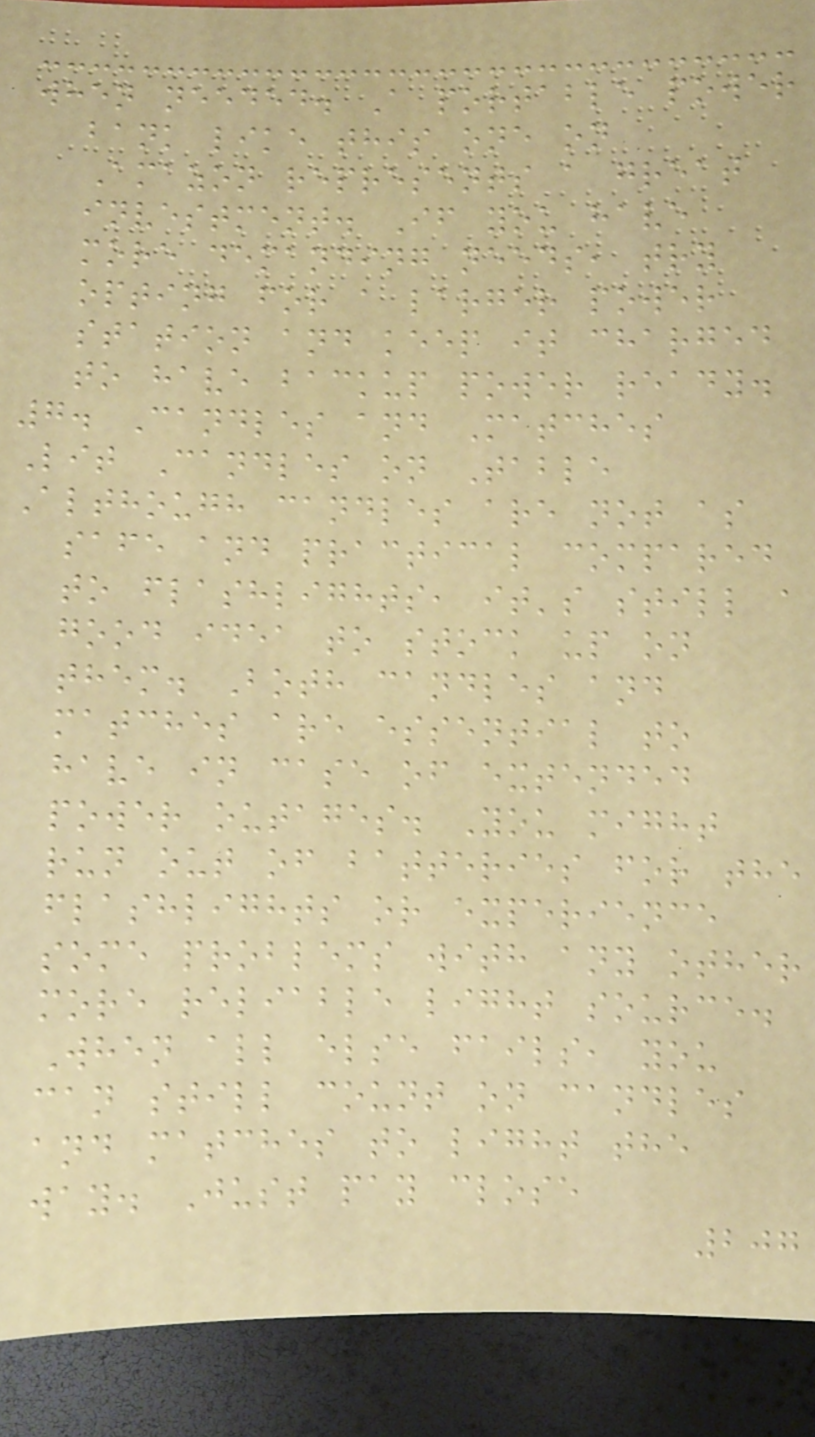when needed. A portable power
bank like this one on
Amazon represents a great
investment. If you have
more demanding needs, try
opting for a larger power
station and keep it charged
to have backup power ready.
7. Candles and Matches
Lit Candles on Table
Although candles are not as
safe and practical compared
to flashlights, it's still a
good idea to stock up on
them. Both candles and
matches are essential to
have in case of extended
power outages. You might
run out of batteries for the
flashlights or experience
some problems with any other
more reliable light source.
When all else fails, you
can still count on candles
and matches to light the
way. Just pay close
207
